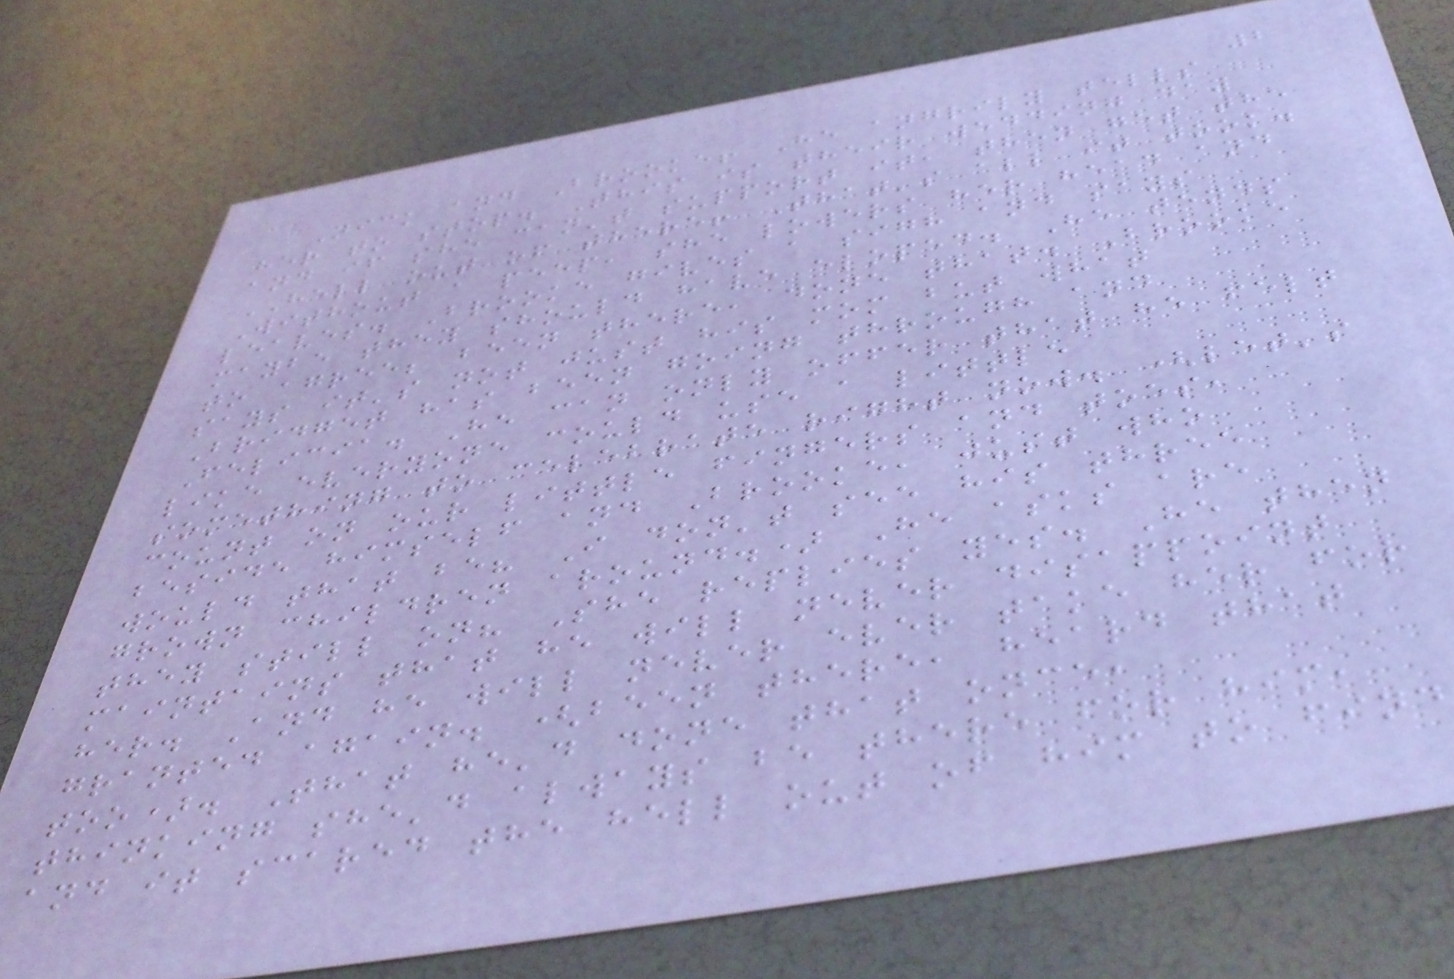2
Nick and Brooke! He angrily tells
her to stop. This is their wedding day
and if she can't support it, then get the
HELL out of there! That's all it took.
Without a peep, she lowers her head and
leaves. Brooke gives a sigh and says
maybe they should have eloped. He tends
to agree; been there, done that. Brooke
says it's not just his mom but what
Bridget has been going through and
Felicia. He can only offer that he felt
like everyone could use a little
something to celebrate right now. (let's
count on our little fingers and toes,
beside himself and Brooke, just who
would that be? I don't see his three
grown children around.) He asks are
they still on? She replies yes. He then
maintains that he will never disappoint
her. And he will never ever take her for
granted again. (been there, heard that
too). That he'd done that once,
thinking she'd always be there for him,
and it scared the hell out of him to find
